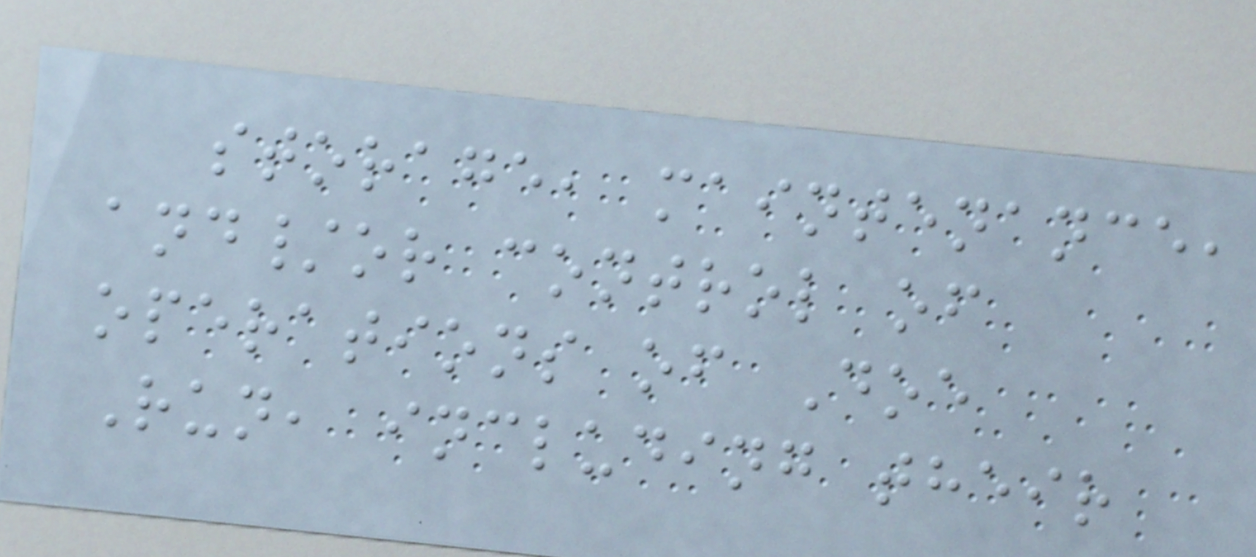storage, maintenance,
and/or control of
operations of Doe
Run, including their
